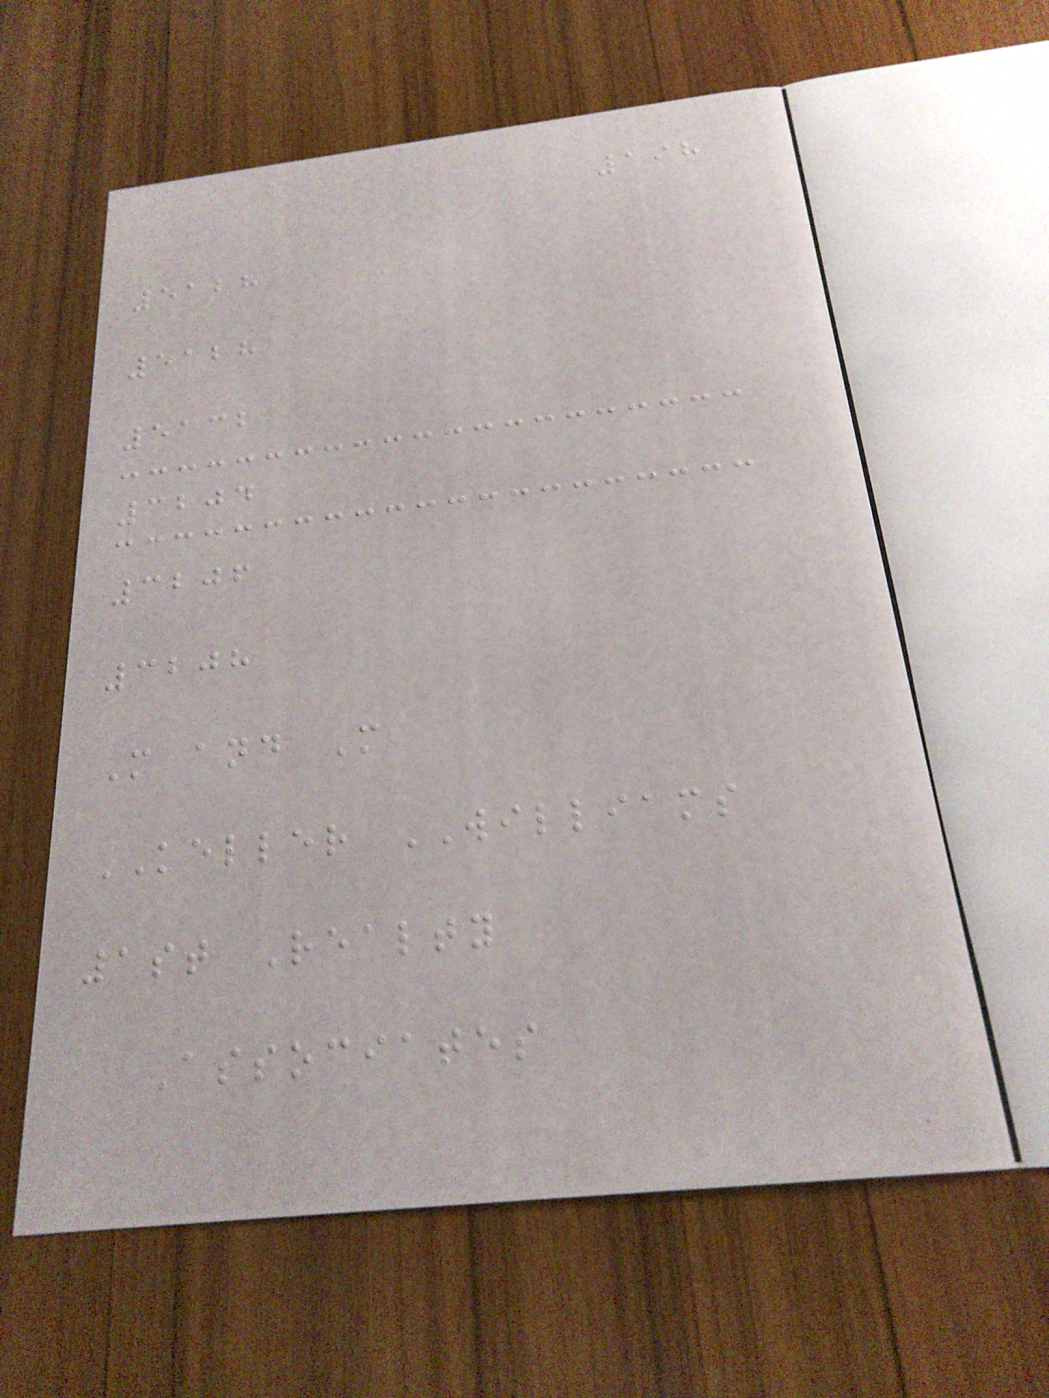198
5128
5128
5132
3204
3206
3208
M and M
KELLER WILLIAMS
1st Realty
Associates
